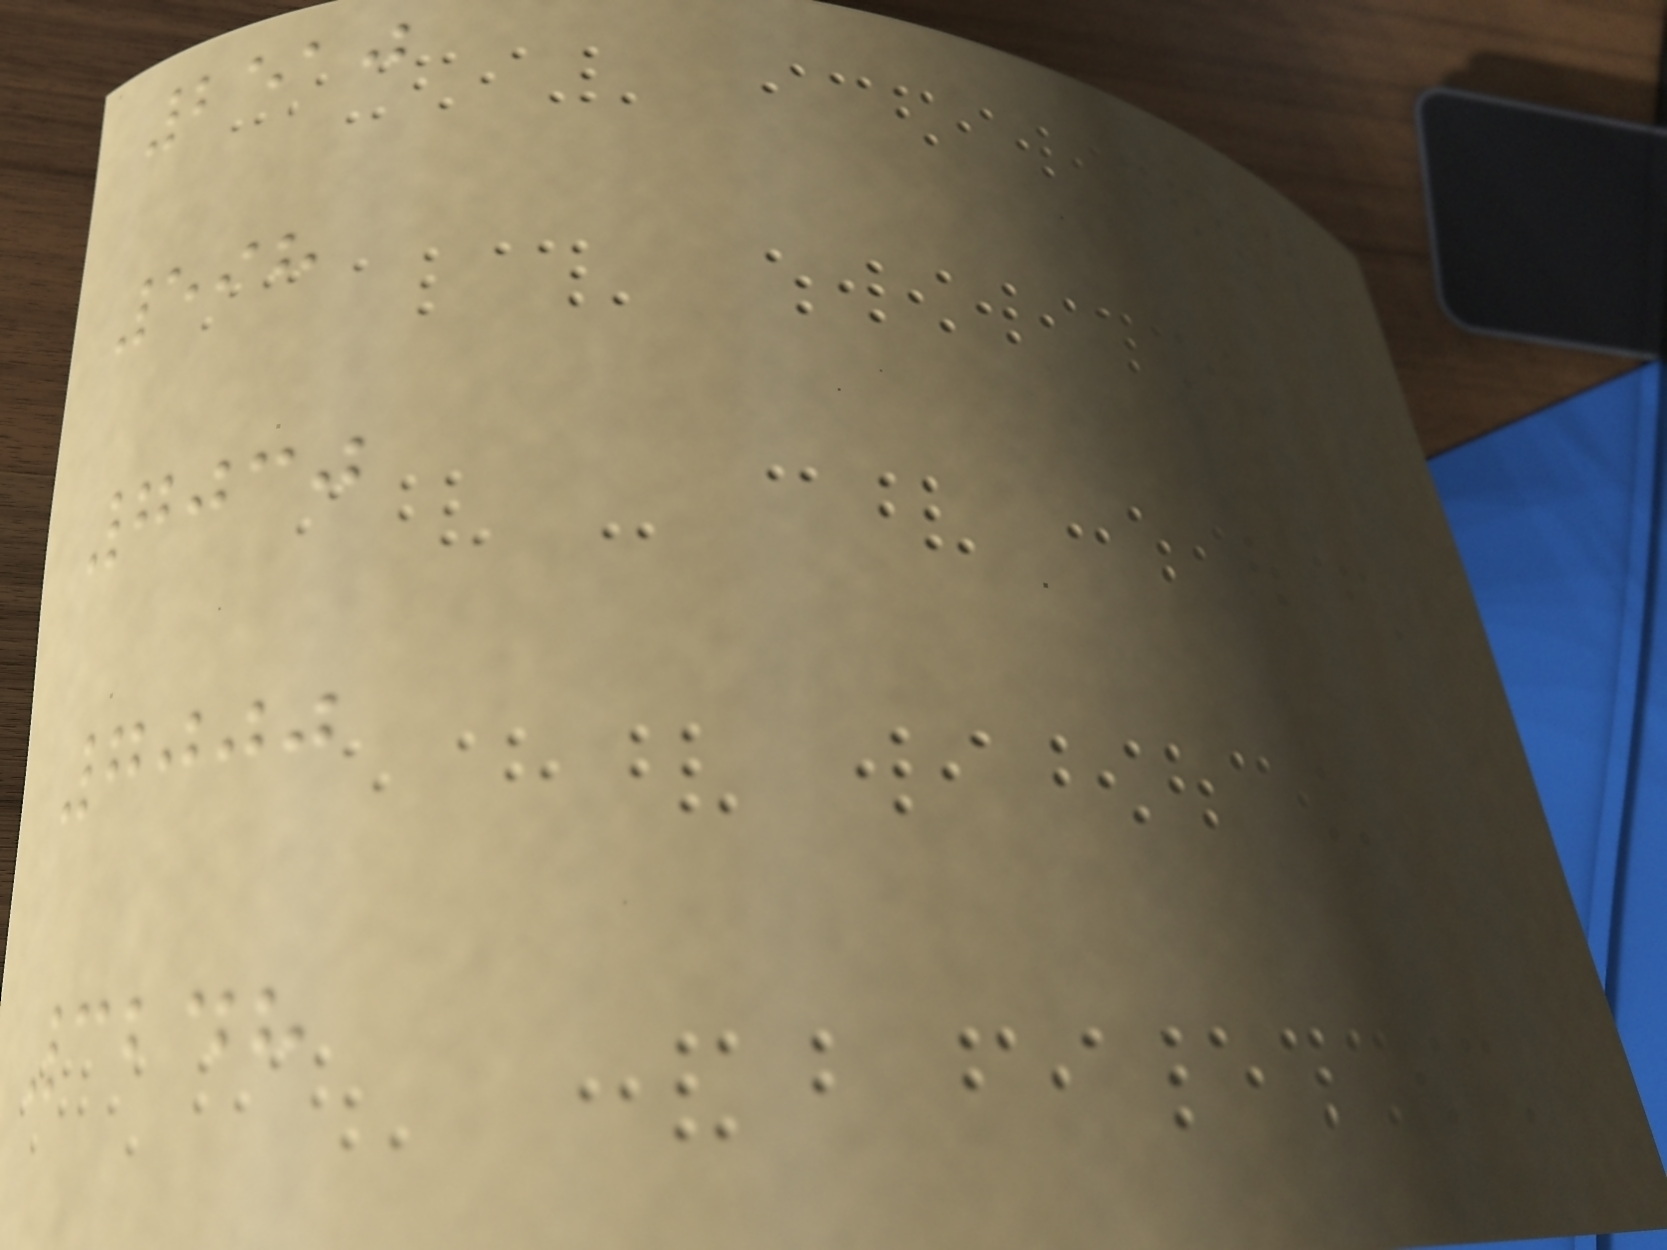2510
598
7030
7000
3248
